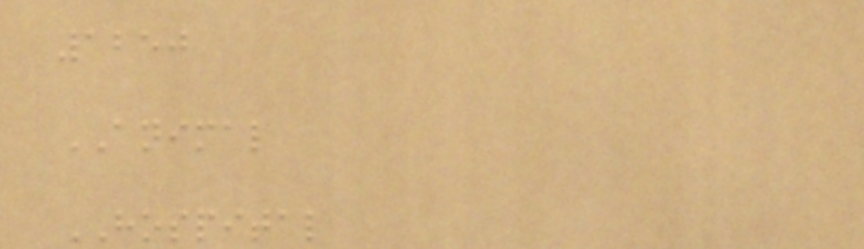1250
ANIMAL
HOSPITAL
